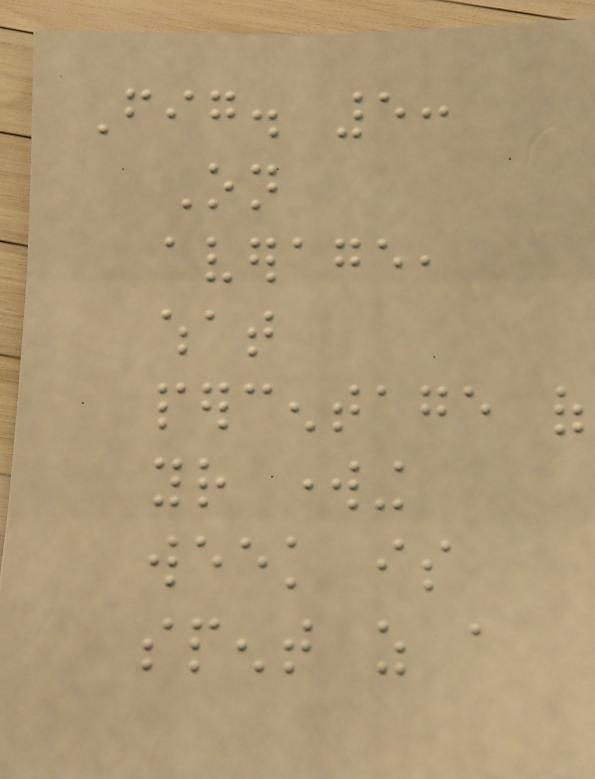Fig. 5:
On
average,
what
percentage of
your working
week is
spent as a
